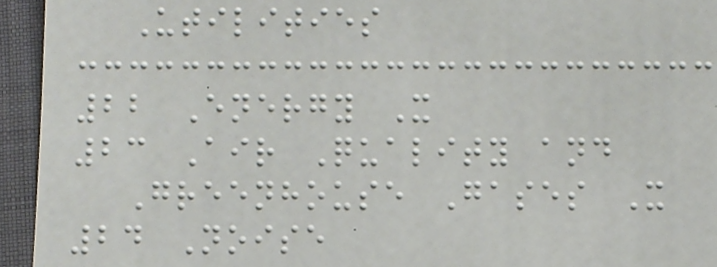Utilities
22 Energy X
23 Air Quality and
Greenhouse Gases X
24 Noise
